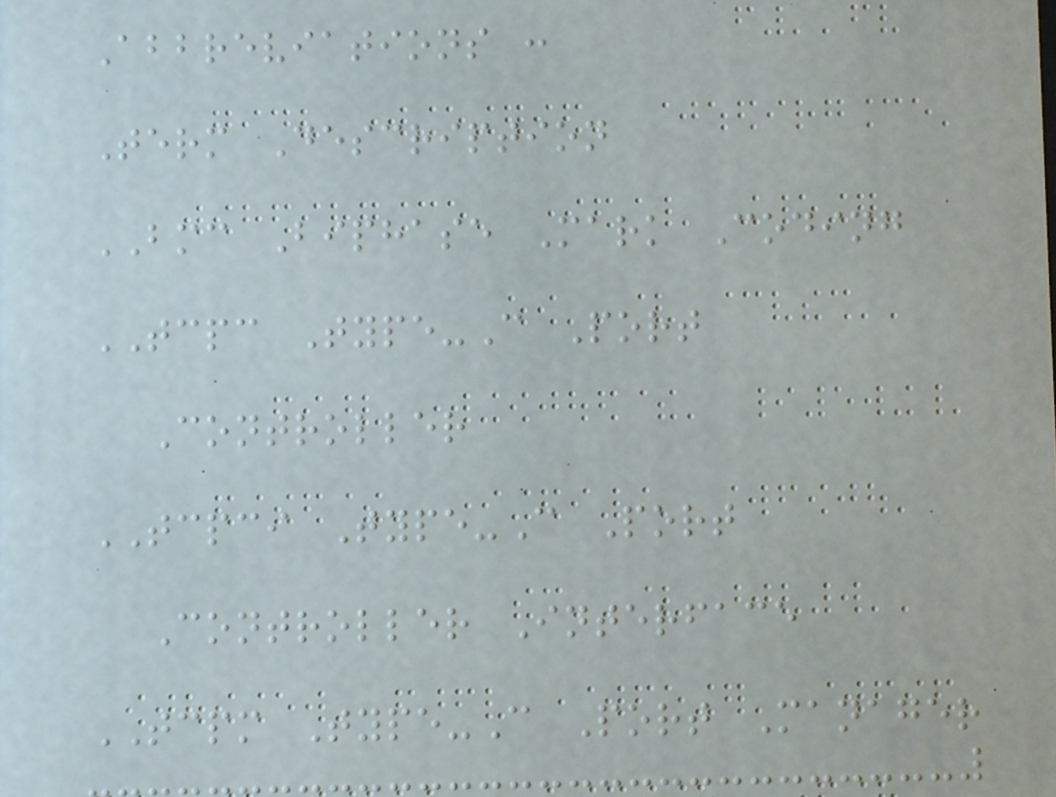Abbreviations :
Term Description
BMC Biphase Mark Coding
TCPC Type-C Port
Controller
TCPCI Type-C Port
Controller Interface
TCPM Type-C Port Manager
